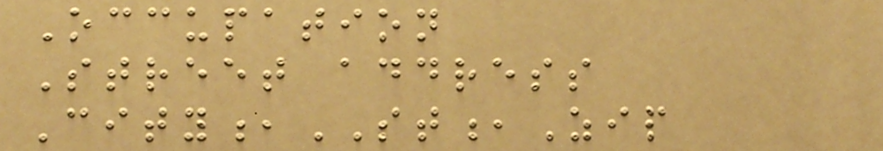Occupation
Street address
City,ST,Zip
